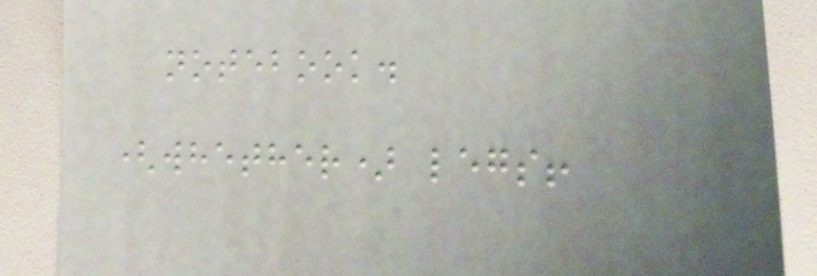notebook.
(whether) legs!
